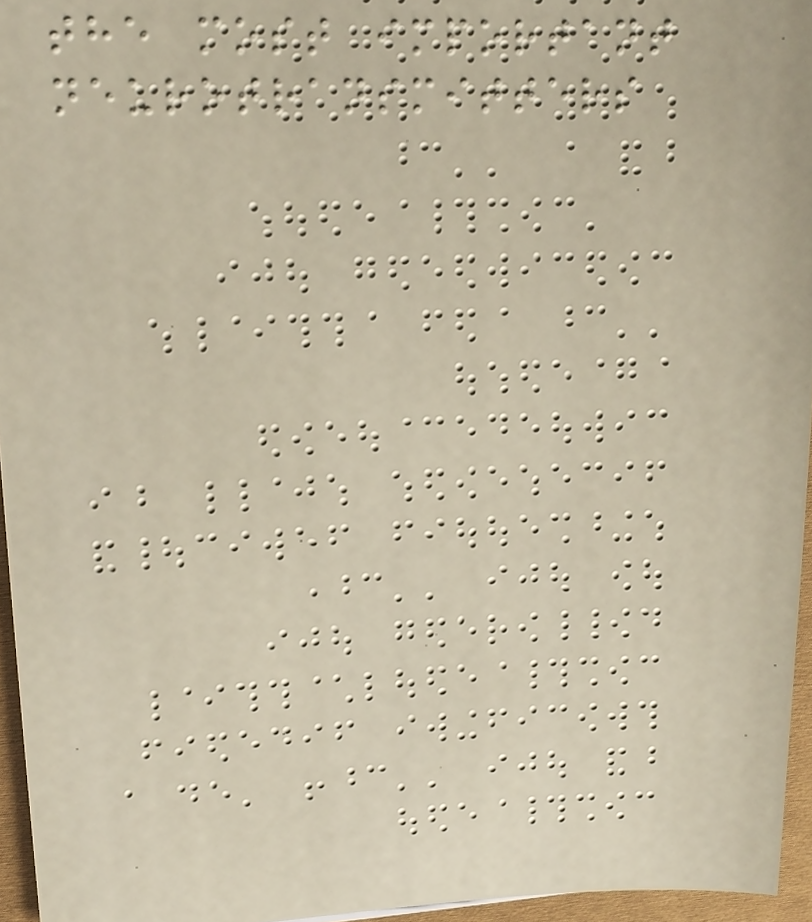the most important
neurotransmitters
